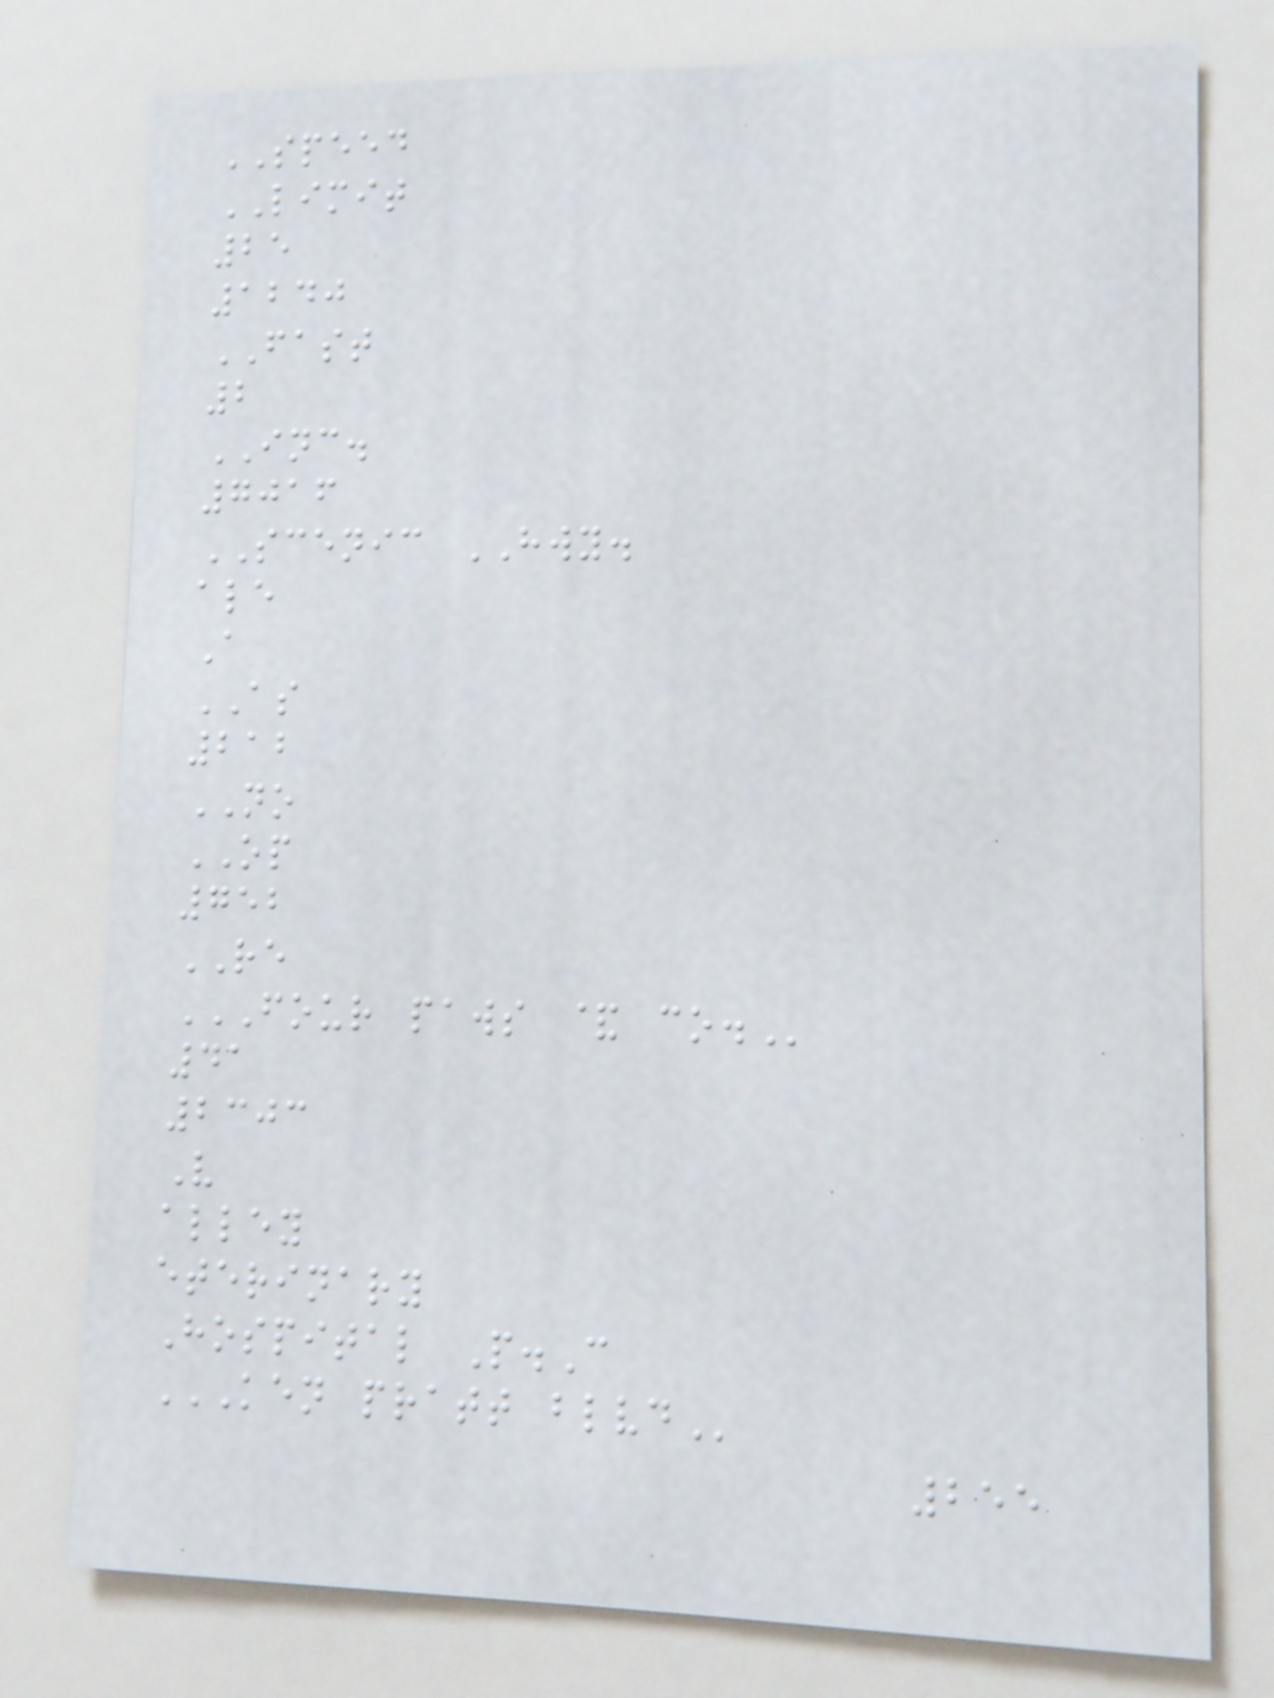SPEED
LIMIT
25
1240
FAST
2
INC.
7016
SCENIC HWY.
ale
A
AS
212
NO
OP
752
RE
FOUR PAWS & CO.
41
2303
V
alley
eterinary
Hospital P.C
KEN PRATT BLVD
255
